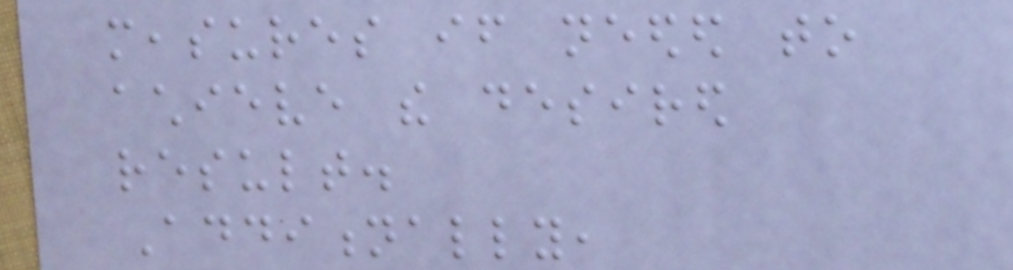measures if needed to
achieve the desired
result.
Additionally,
